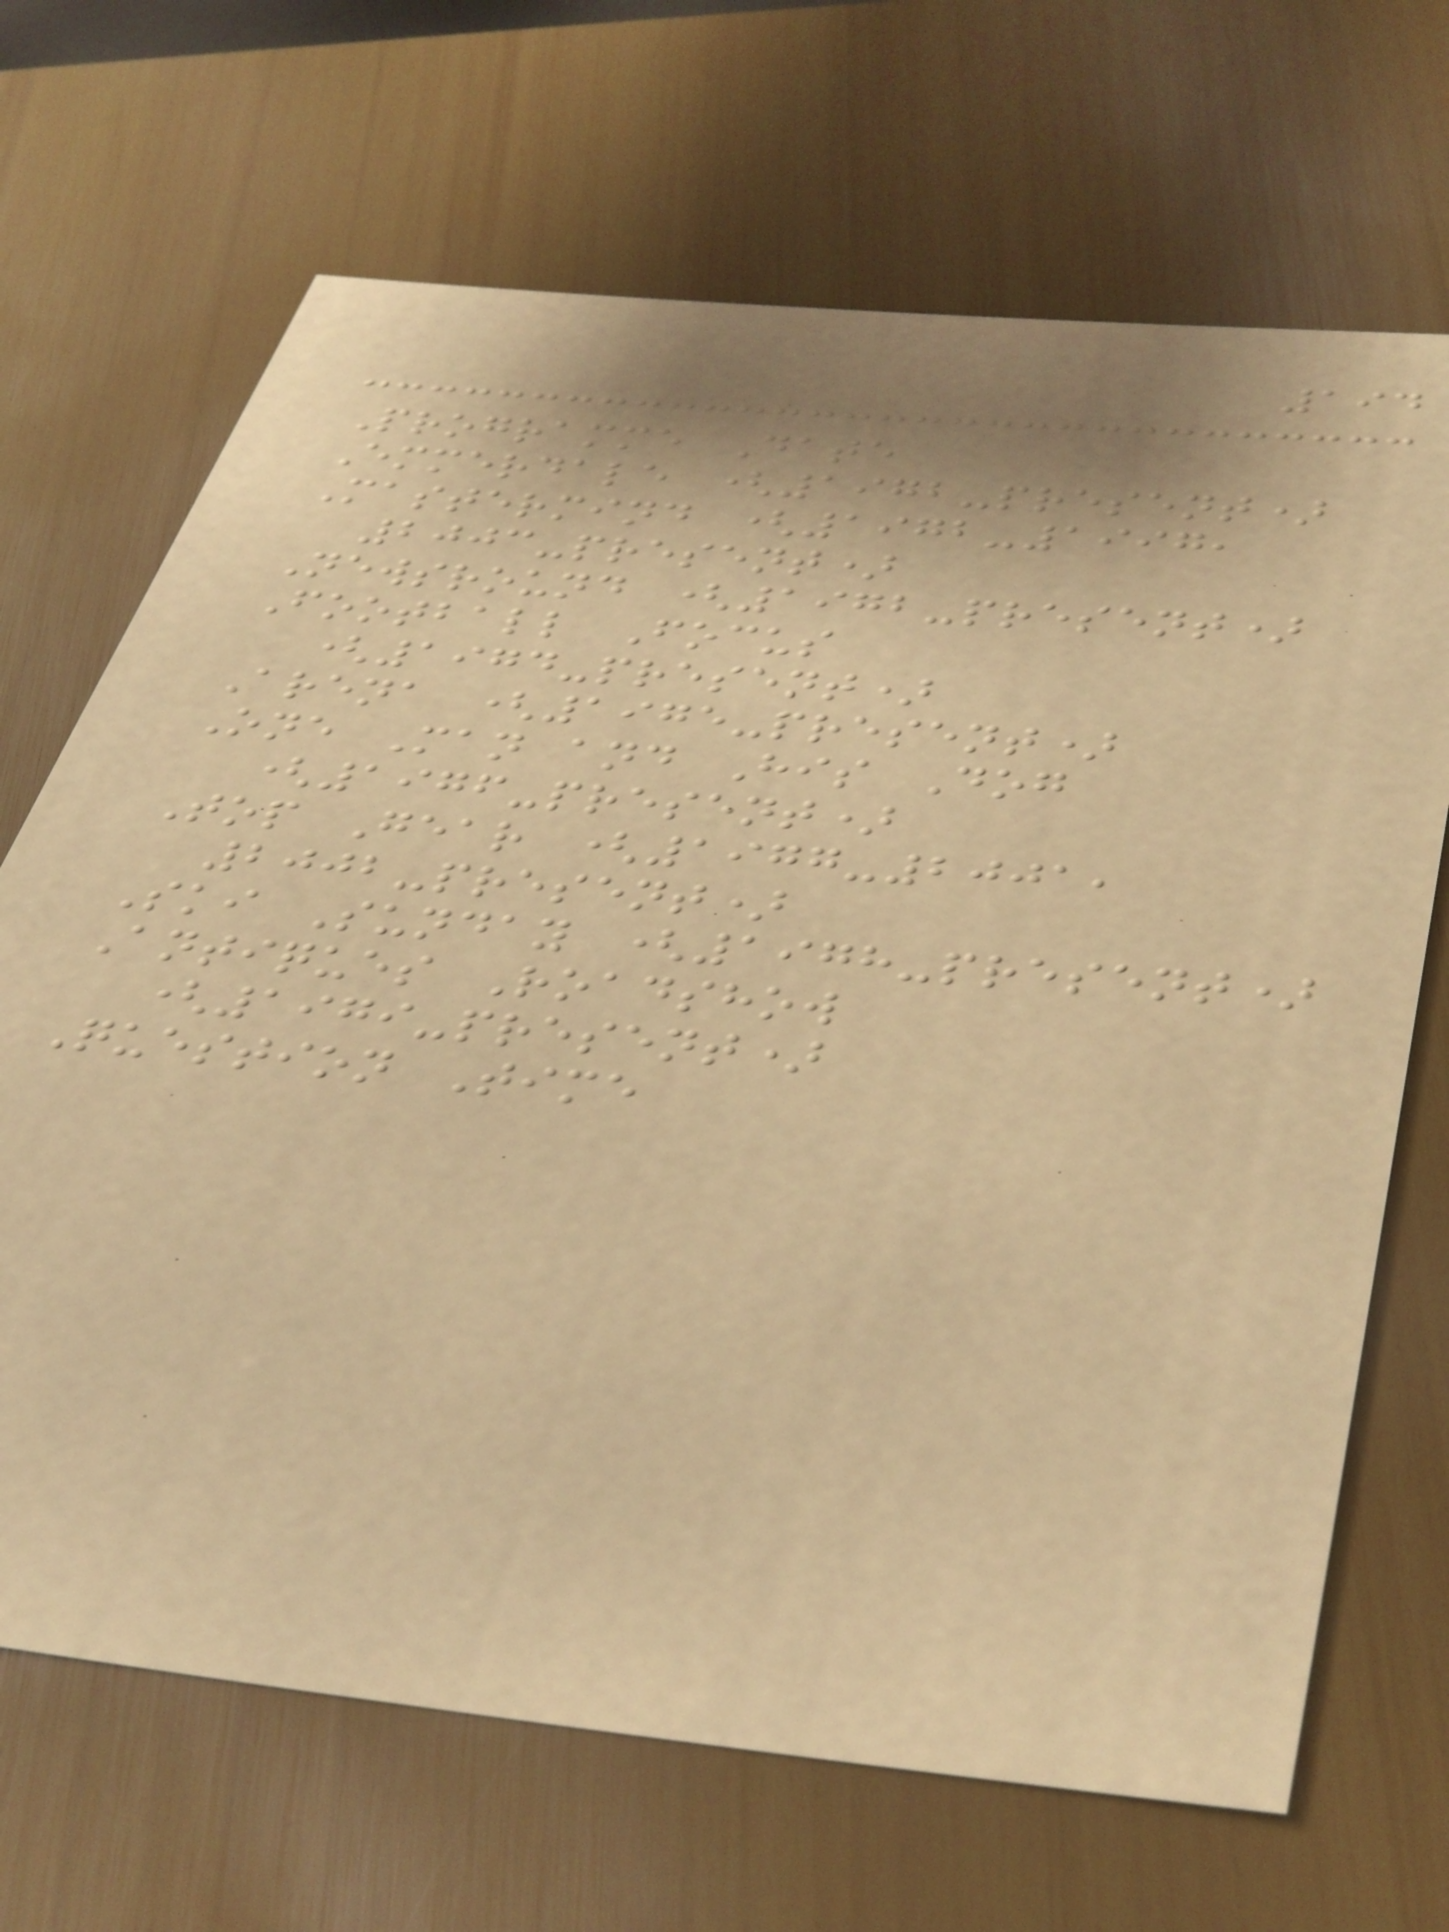194
Programme Date
Emmerdale (1972-present)
Mastermind (1972-1997,
2003-present)
Newsround (1972-present)
Football Focus
(1974-present)
Arena (1975-present)
One Man and His Dog
(1976-present)
Top Gear (1977-2001,
2002-present)
Ski Sunday (1978-present)
Antiques Roadshow
(1979-present)
Question Time
